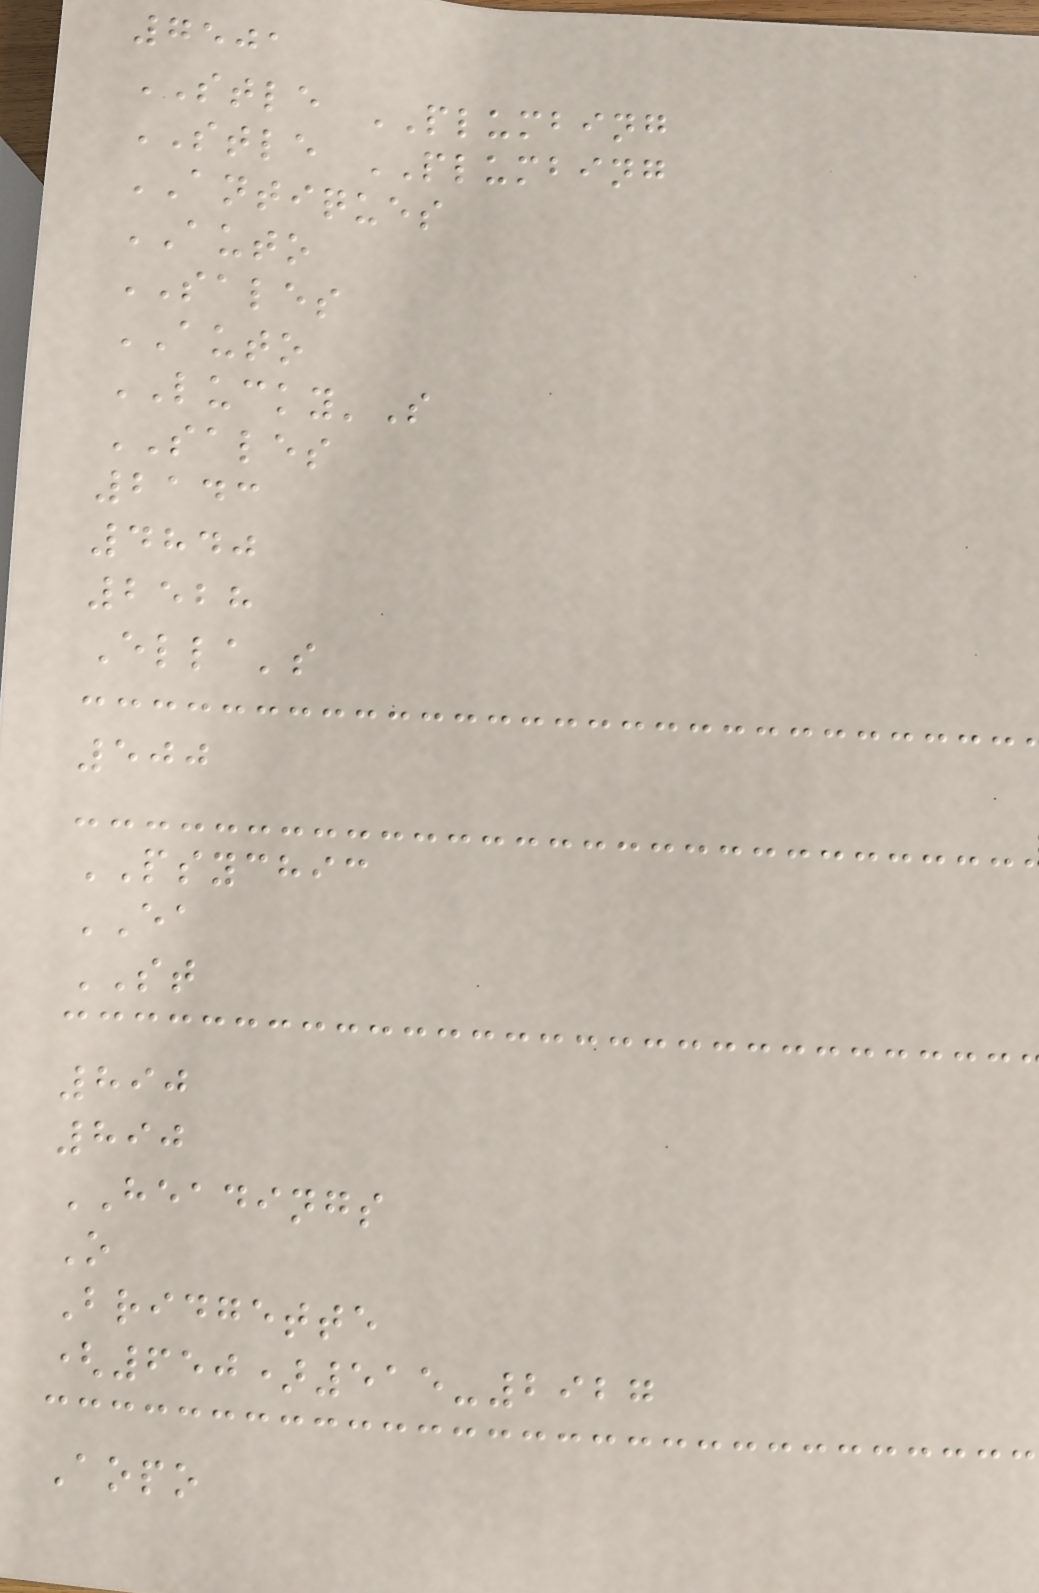7501
STLE PLUMBING
STLE PLUMBING
ANTIQUES
AUTO
SALES
AUTO
LUCKY'S
SALES
2143
4840
2528
Ella's
500
PSYCHIC
EA
ST
890
890
HEADINGS
O
Bridgette
(650)515-2927
Aopo
